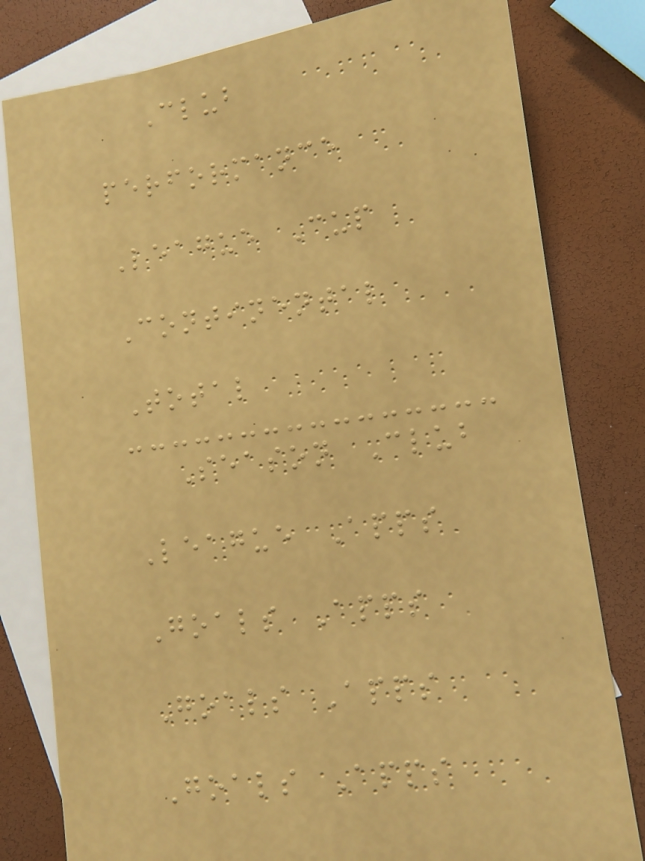Club
performance
League Cup
Continental
Total
Season Club
League Apps
Goals Apps
Goals Apps
Goals Apps
